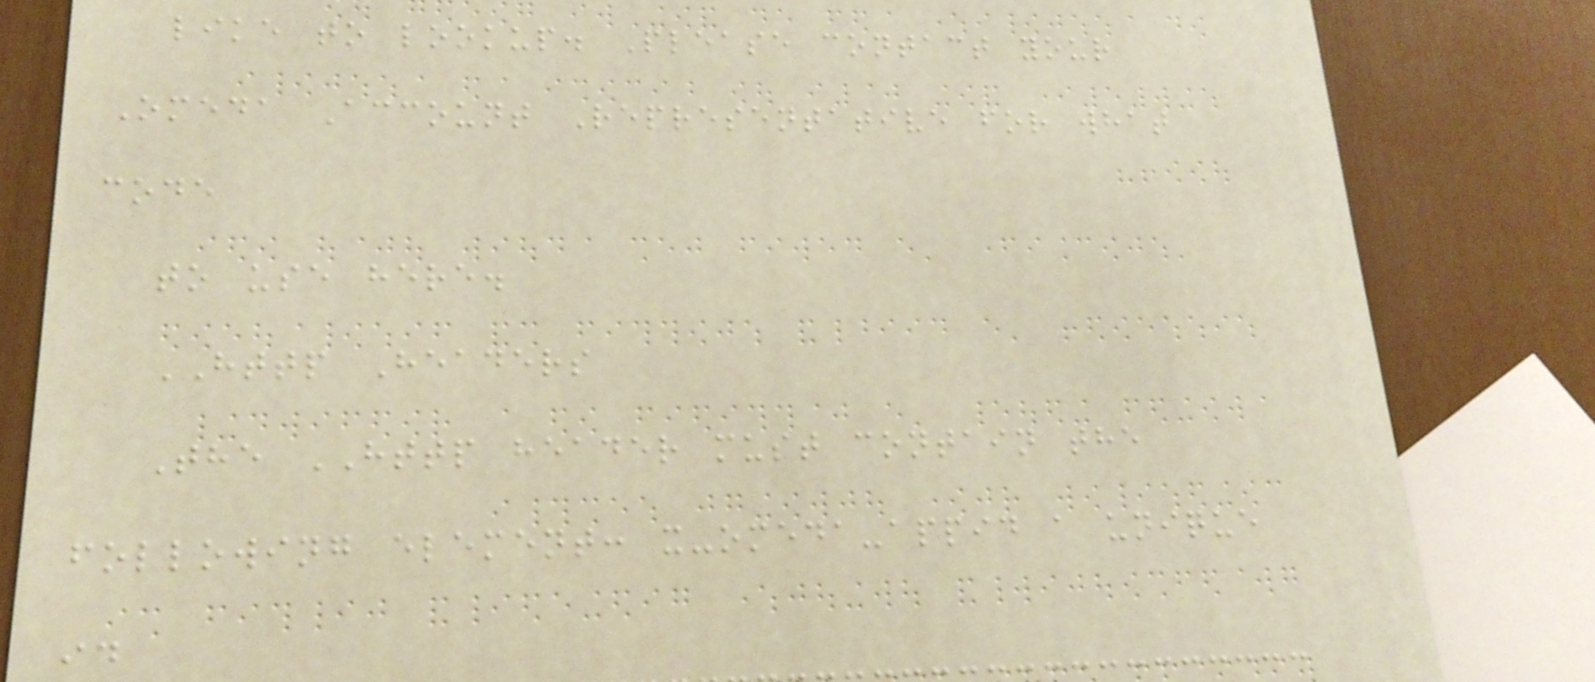like to lookup. Please contact your
Omeda Account Representative for what
code
to use here.
HTTP Headers
The HTTP header must contain the
following element: x-omeda-appid a unique
id
